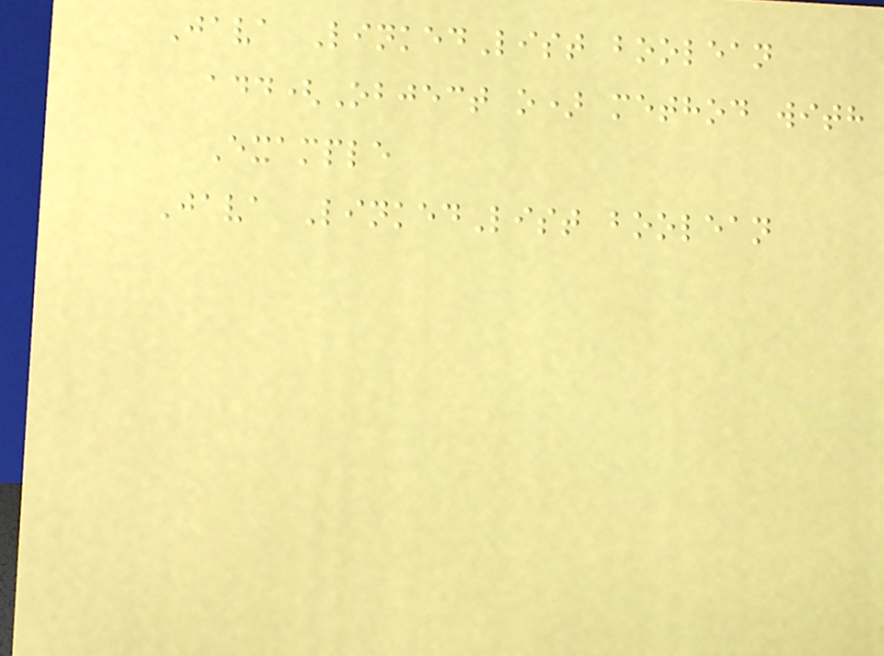Java LinkedList boolean
add(Object o) method with
Example
Java LinkedList boolean
